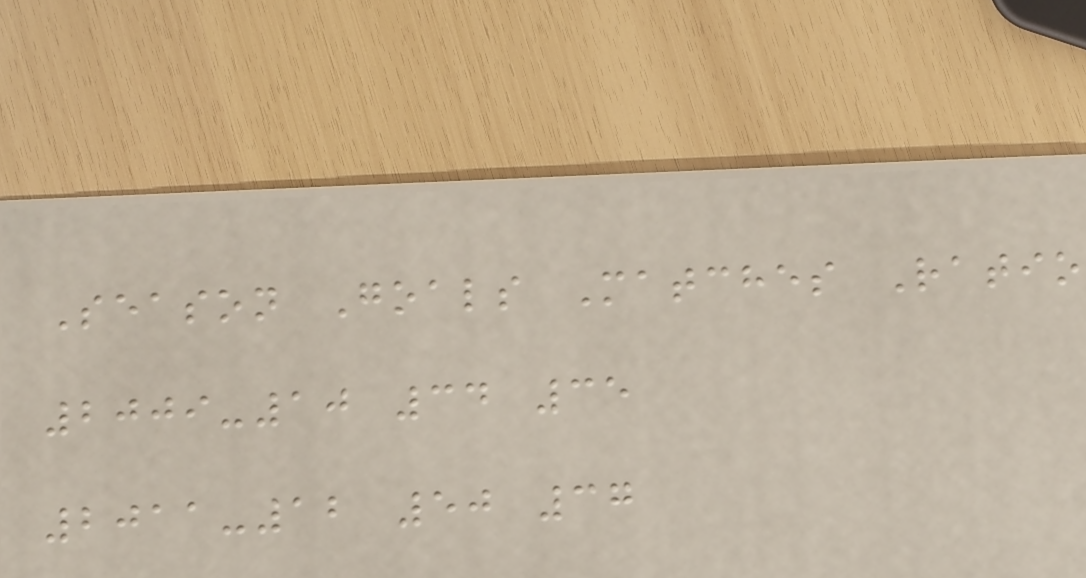Season Goals Matches Ratio
2009-10 34 35
2011-12 50 37
